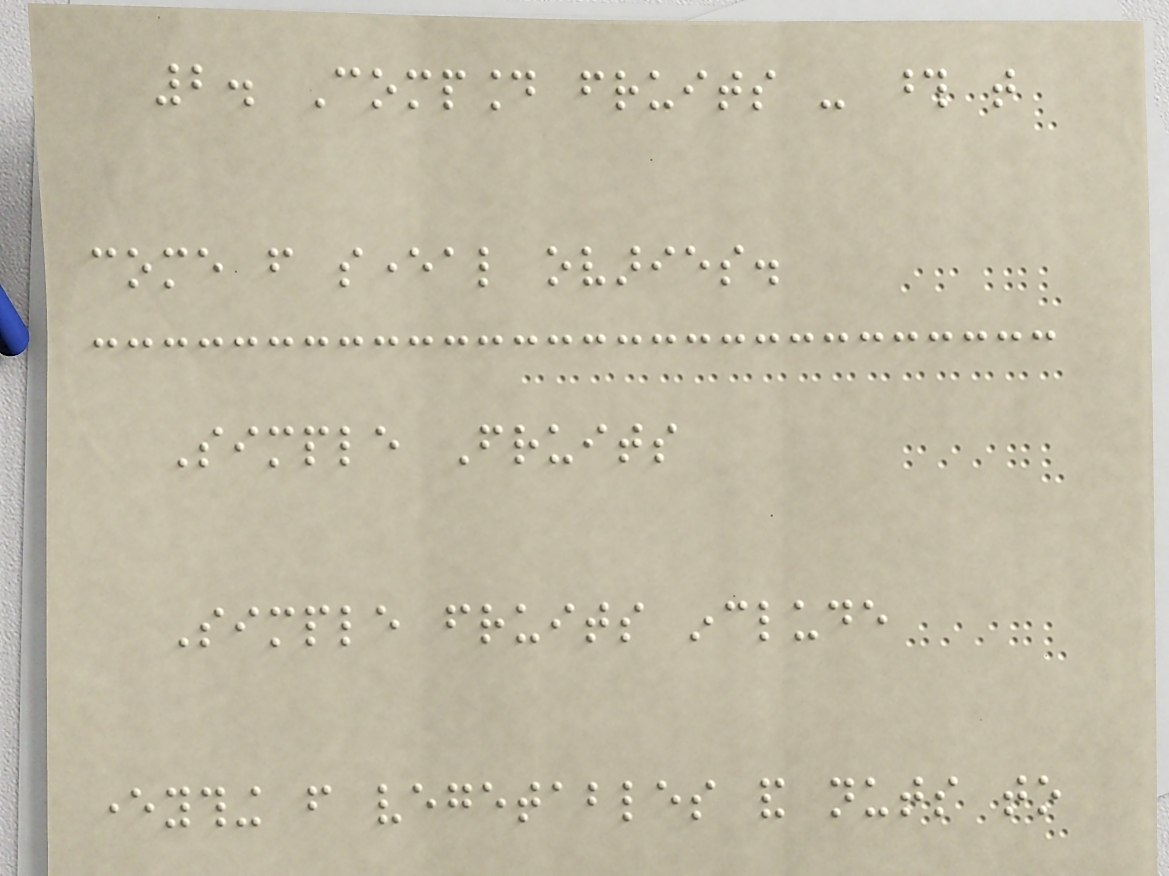2. Compound fruits - those that
come from several ovaries.
Simple Fruits
Simple fruits include
everything from vegetables and nuts to
